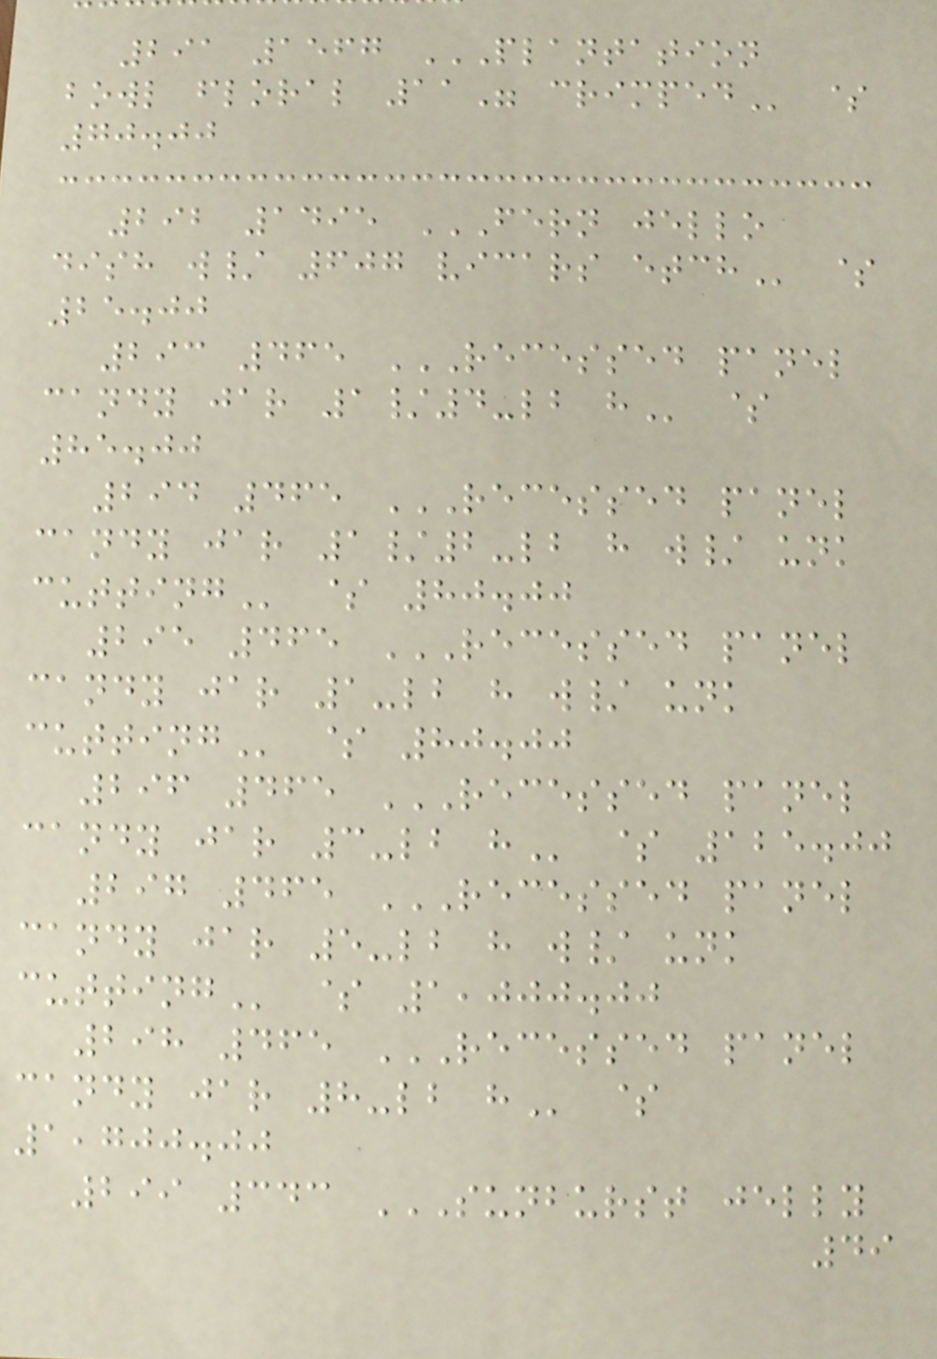291 1567 PLANTATION
BOWL FLORAL 11" CRIMPED $
70.00
292 1495 FERN JELLO
DISH W/ 607 VICARS ETCH $
25.00
293 465 RECESSED PANEL
CANDY JAR 1/4-LB H $
85.00
294 465 RECESSED PANEL
CANDY JAR 1/2-LB H W/ UNK
CUTTING $ 80.00
295 465 RECESSED PANEL
CANDY JAR 1-LB H W/ UNK
CUTTING $ 80.00
296 465 RECESSED PANEL
CANDY JAR 3-LB H $ 125.00
297 465 RECESSED PANEL
CANDY JAR 5-LB H W/ UNK
CUTTING $ 1,000.00
298 465 RECESSED PANEL
CANDY JAR 8-LB H $
1,700.00
299 343 SUNBURST JELLY
49
